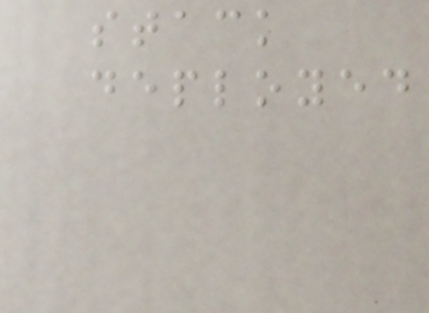stack
deployed
